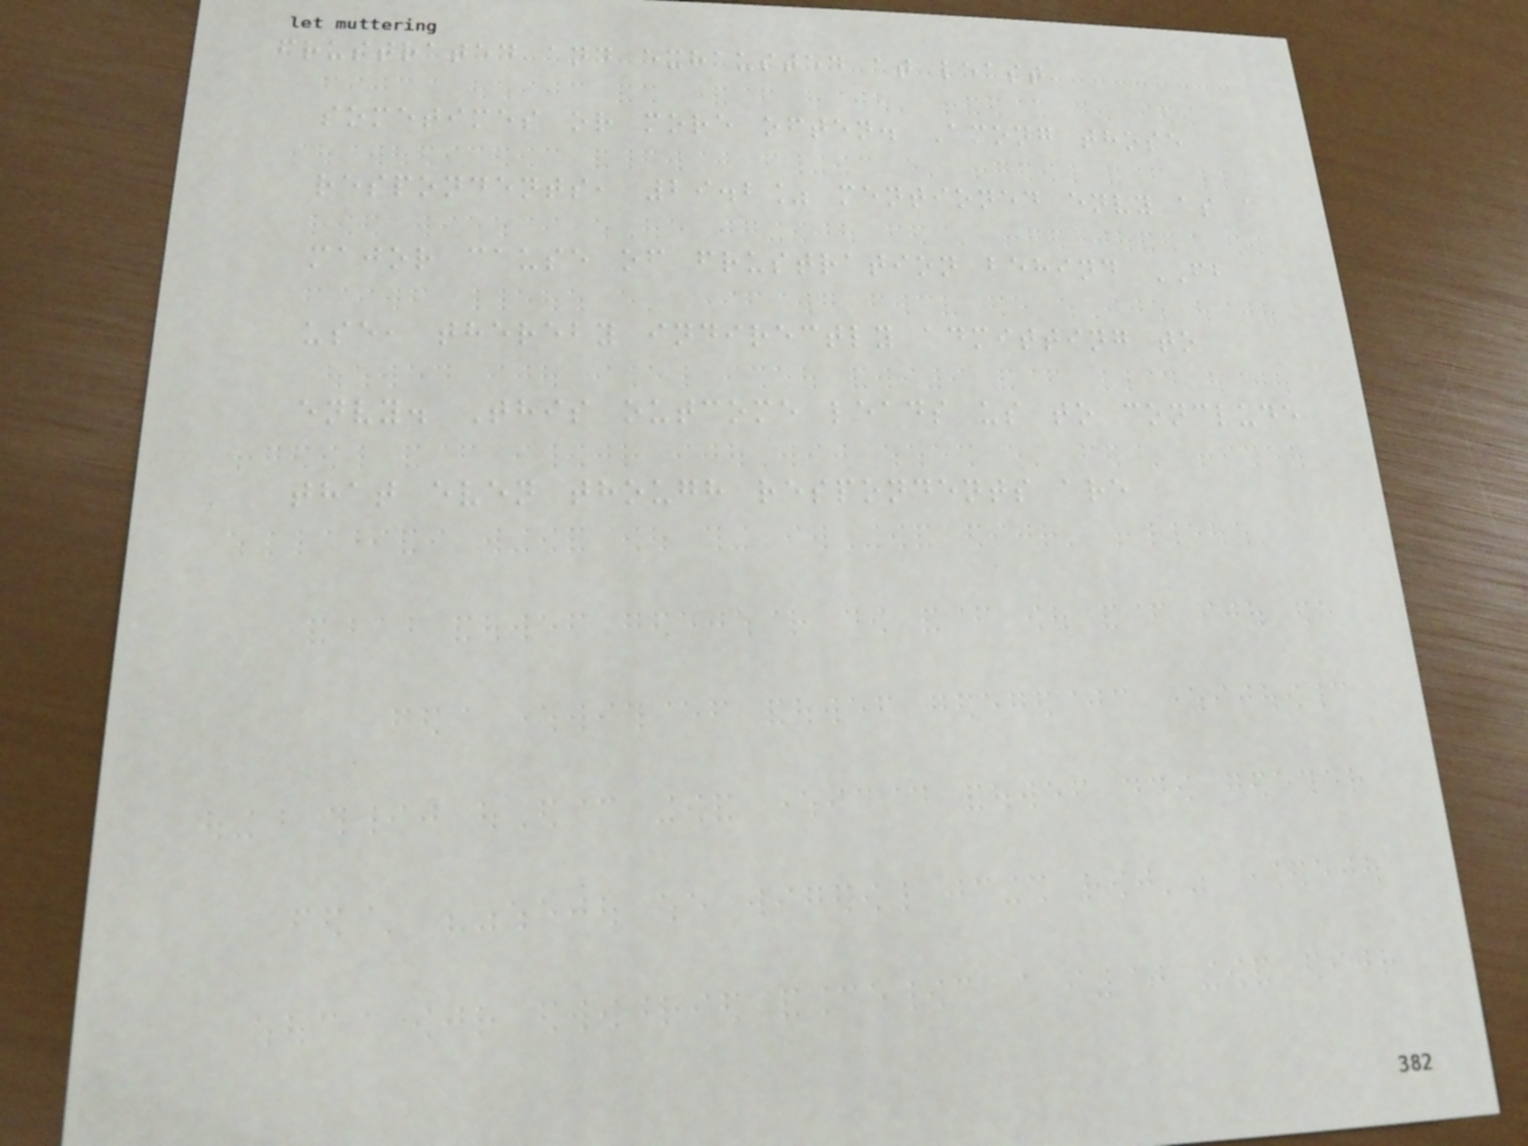frustrated and exhausted at least
sometimes or more often. Among those
respondents, 29.2% mentioned envy as a
major cause of frustration behind FB
use, thereby indirectly admitting to
envy. This outcome leads us to conclude
that even though respondents are
